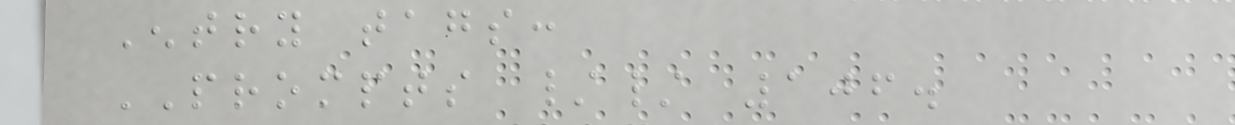Entry tags:
PROMPTS // 106.
